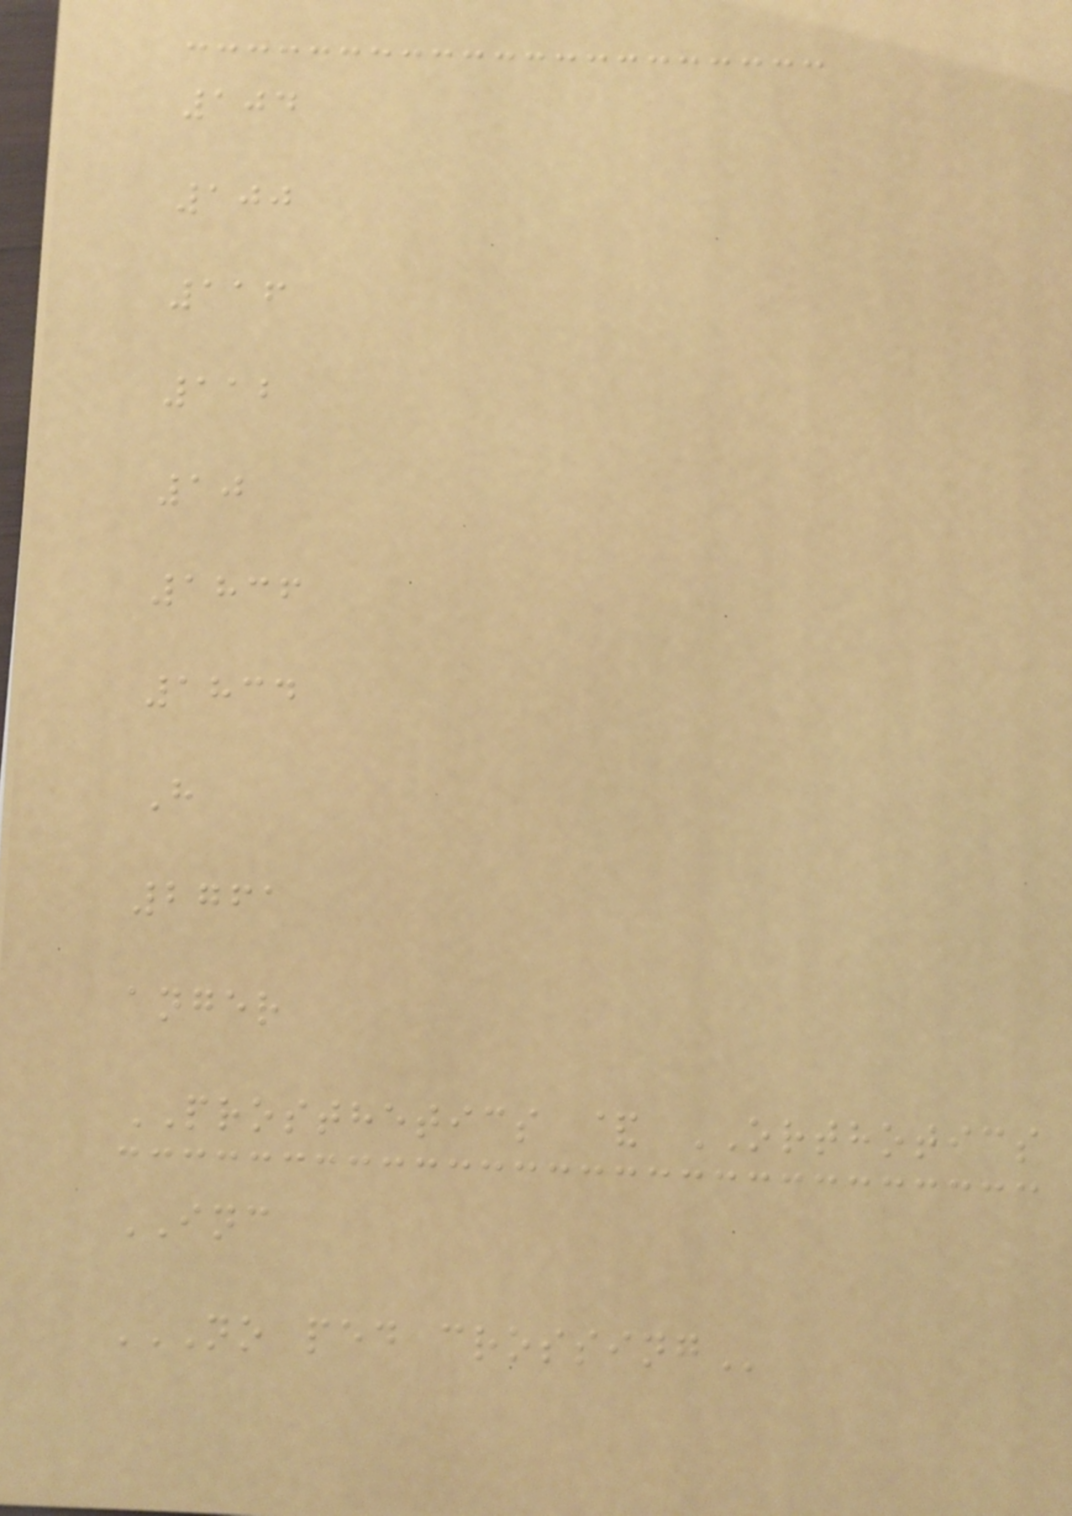104
100
116
112
10
1836
1834
H
2761
anger
PROSTHETICS & ORTHOTICS
INC
NO PED CROSSING
